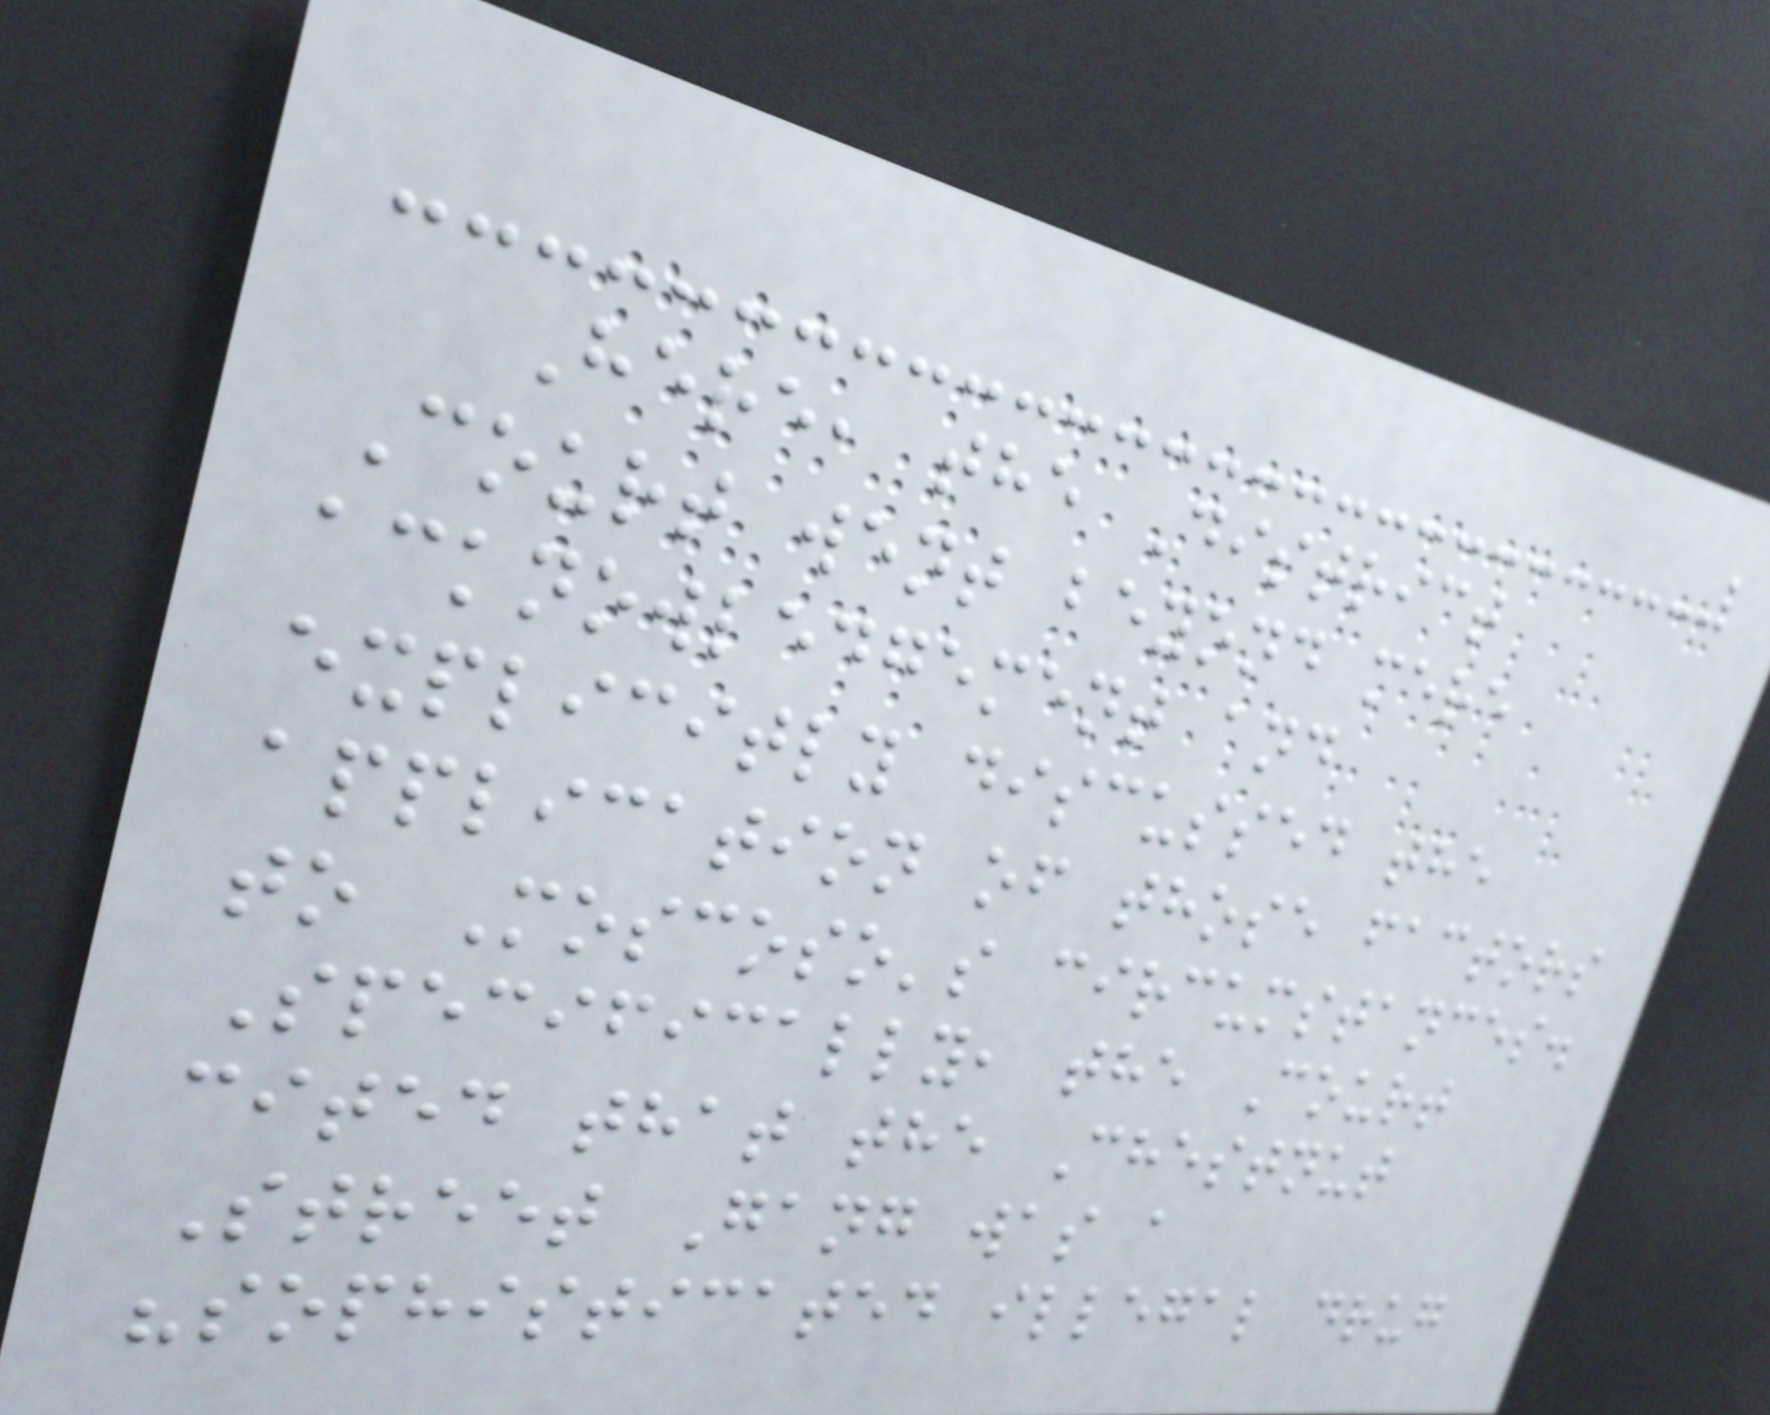Here, the District
Court went beyond mere
acknowledgement and
explicitly discussed the
application of those factors
to Moscoso's circumstances.
Specifically, the Court
cited that the Chestnut
Street Gang was a
"sophisticated illegal drug
